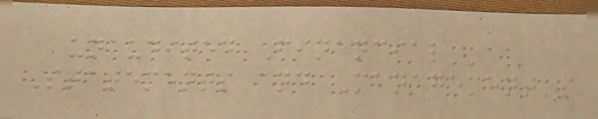unaudited Financial
Statements and Management's
